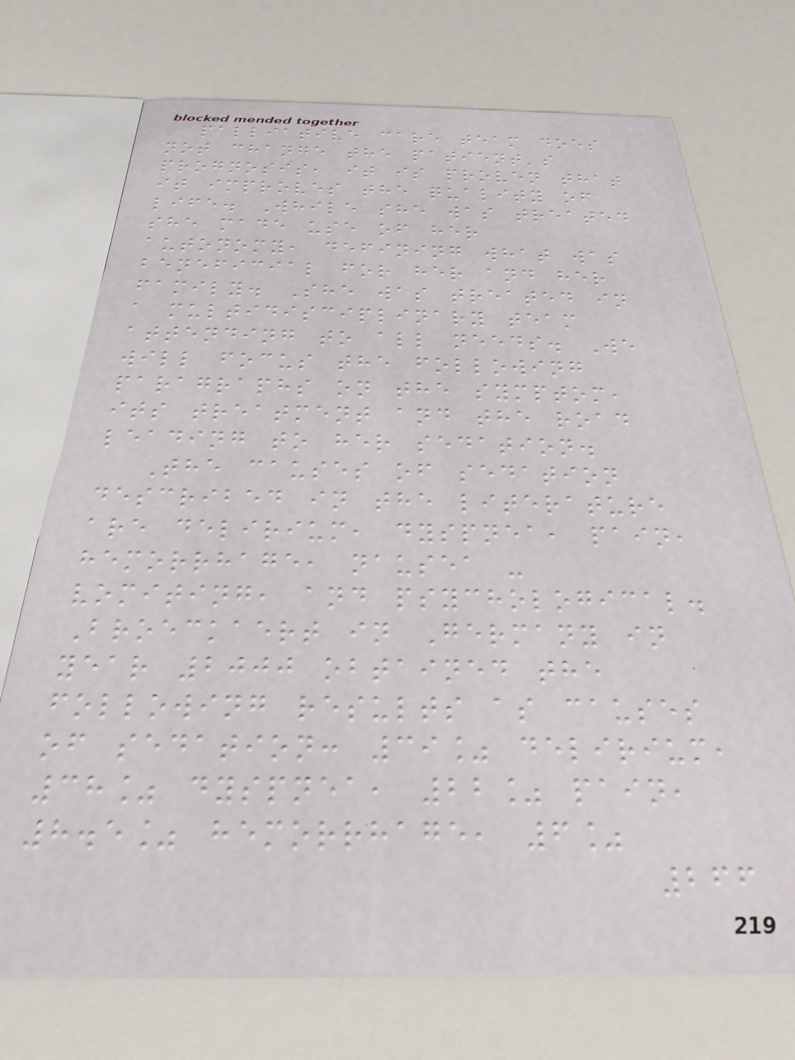palliative care team does
not change the patient's
prognosis, it is proven that
it improves the quality of
life. While she was treated
she made use of her
autonomy, defining what was
beneficial for her and her
family. She was treated in
a multidisciplinary team
attending to all needs. We
will focus the following
paragraphs on the symptom,
its treatment and the road
leading to her sedation.
The causes of sedation
described in the literature
are delirium, dyspnea, pain,
hemorrhage, nausea -
vomiting, and psychological.
Broeckaert in Germany in
year 2000 obtained the
following results as causes
of sedation: 39% delirium,
38% dyspnea, 22% pain,
8.5% hemorrhage, 6%
266
